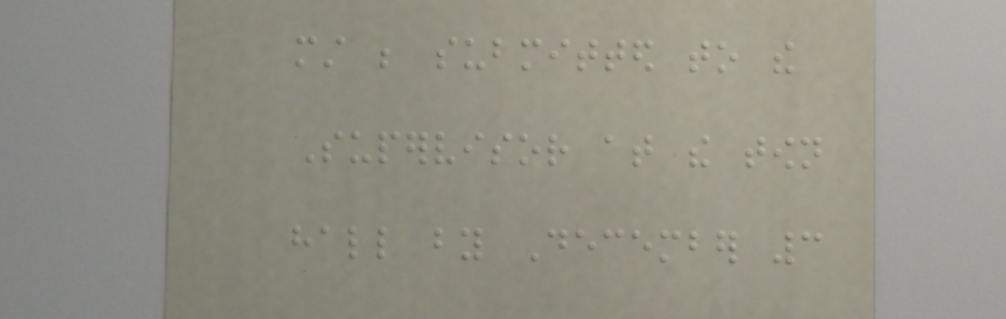must be submitted to the
Supervisor at the town
hall by December 3
